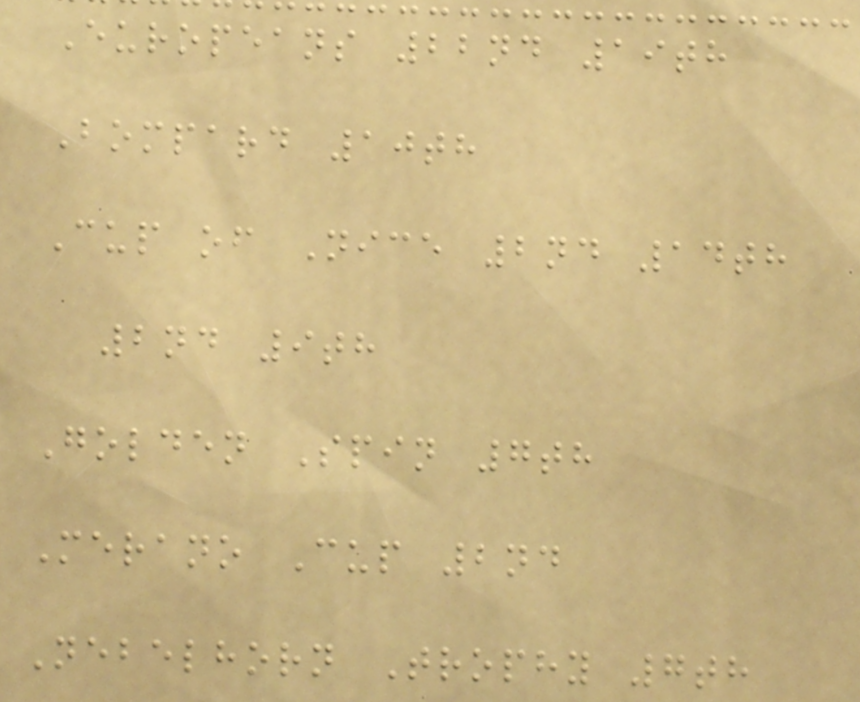Europeans 22nd 19th
Bompard 10th
Cup of Nice 2nd 14th
2nd 9th
Golden Spin 7th
Merano Cup 2nd
Nebelhorn Trophy 7th
